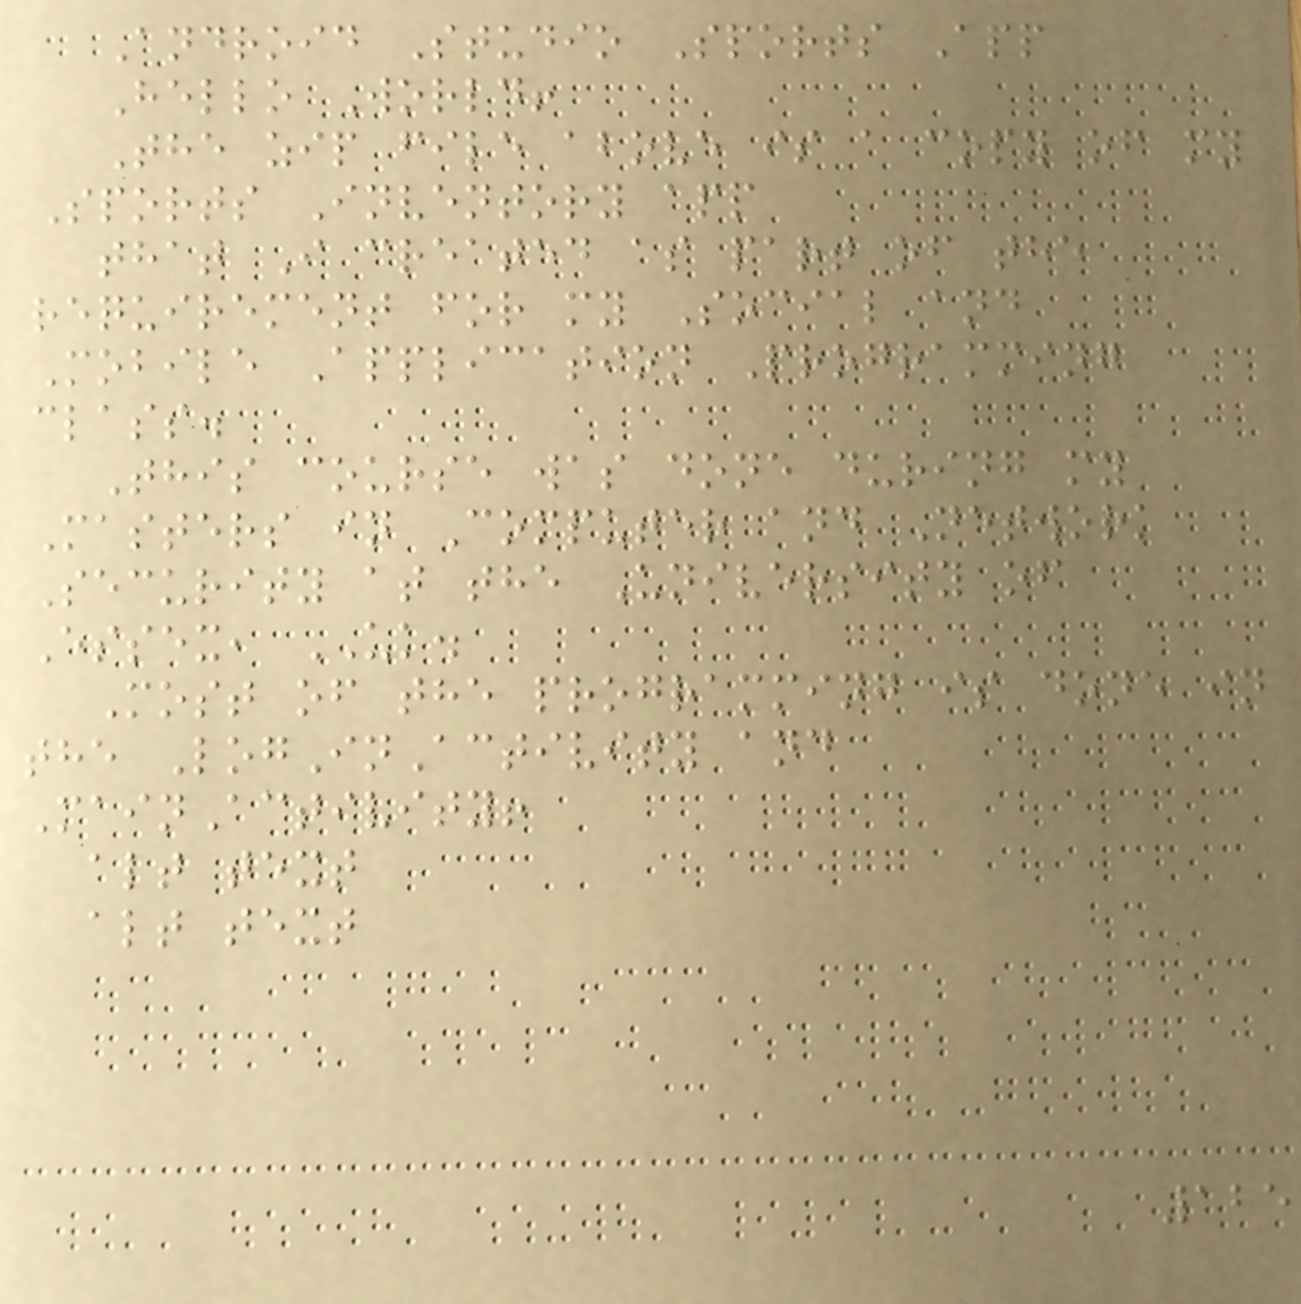Android Studio Sports App
Hello World!
The zip file above is a copy of my
Sports Inventory app
that I created as part of the
requirement for my Social and
Mobile Application Programming
class.
This course was done during my
Masters in Computer and Network
Security at the University of
Essex, UK.
Most of the programming is done in
the LogInActivity and
MainActivity!
alt text
alt text
125
